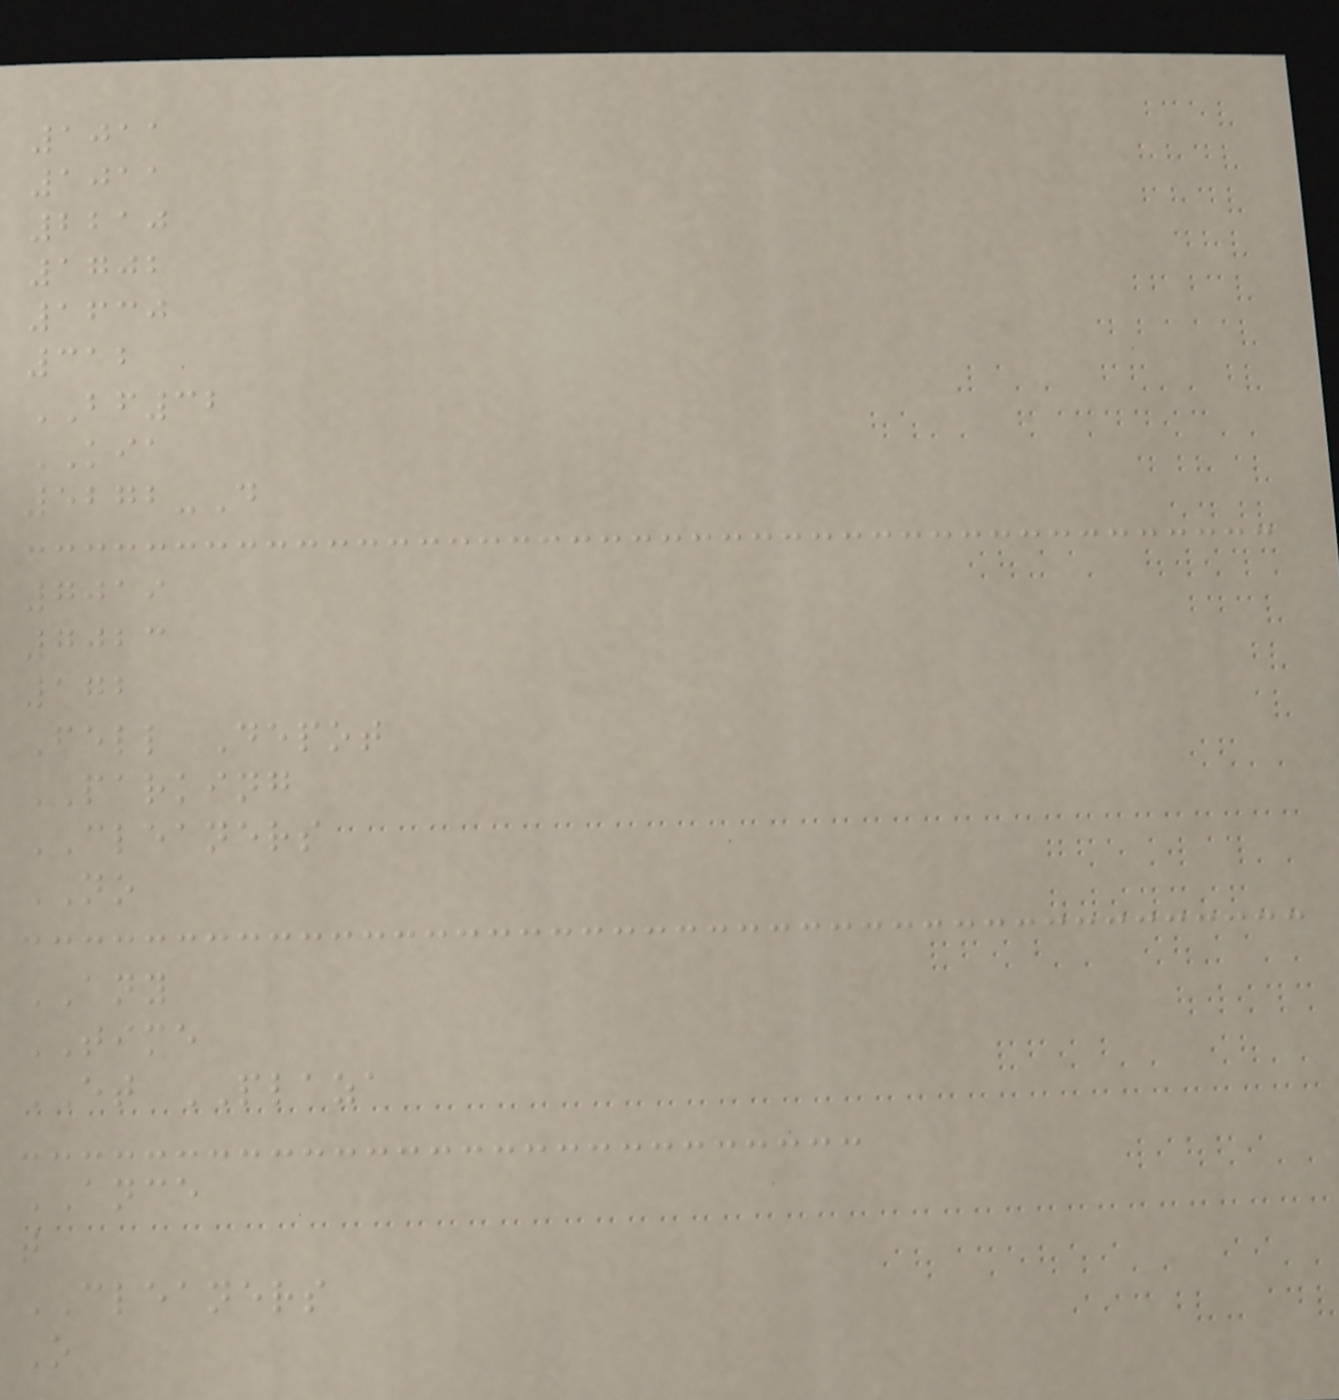1011
1011
2210
1702
1630
312
BF32
KIA
5272-D
7019
7023
172
Fell Depot
PARKING
CLEANERS
NO
ANY
TIME
ET PLAZA
ANCE
t
CLEANERS
O
